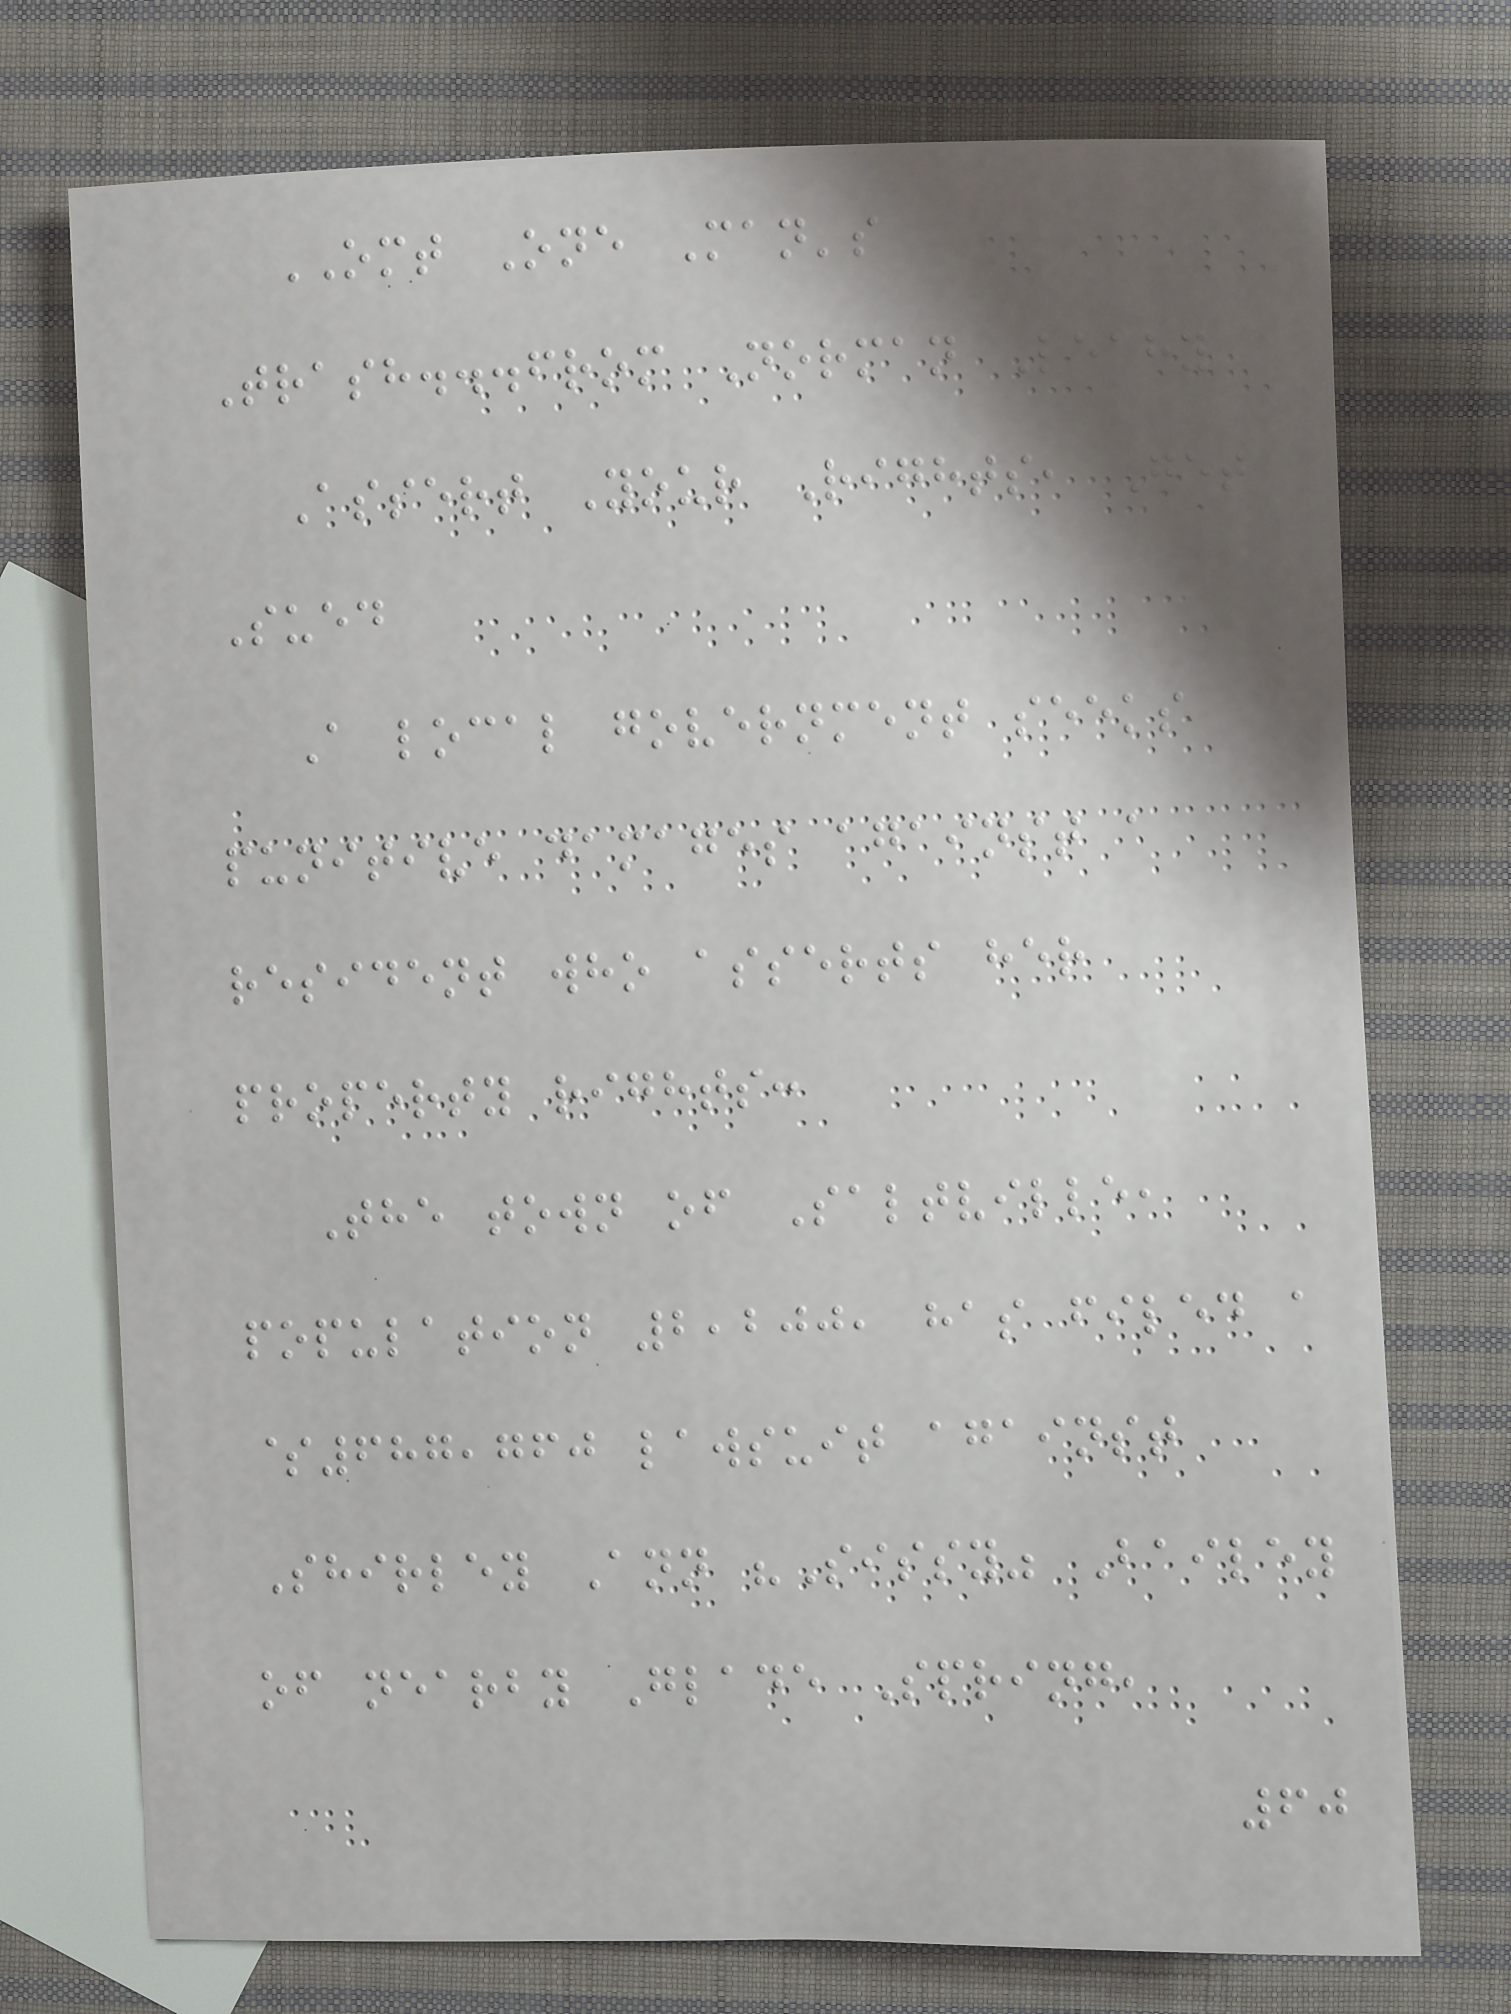OMT One Man's
Trash...from Norman Leahy
Assert Your Rights, Get
Sued
A local government seeks
punitive damages against a
resident who asserts her
property rights:
The town of Saltville,
population 2,200, has filed a
$687,760 lawsuit against
Shirley Ann "Sissy" Bailey
of nearby Glade Spring,
60
